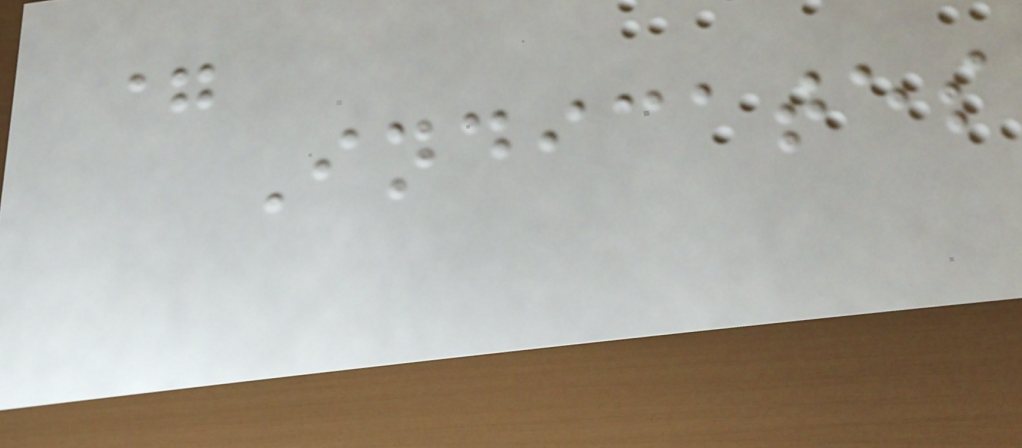=
Indicates
